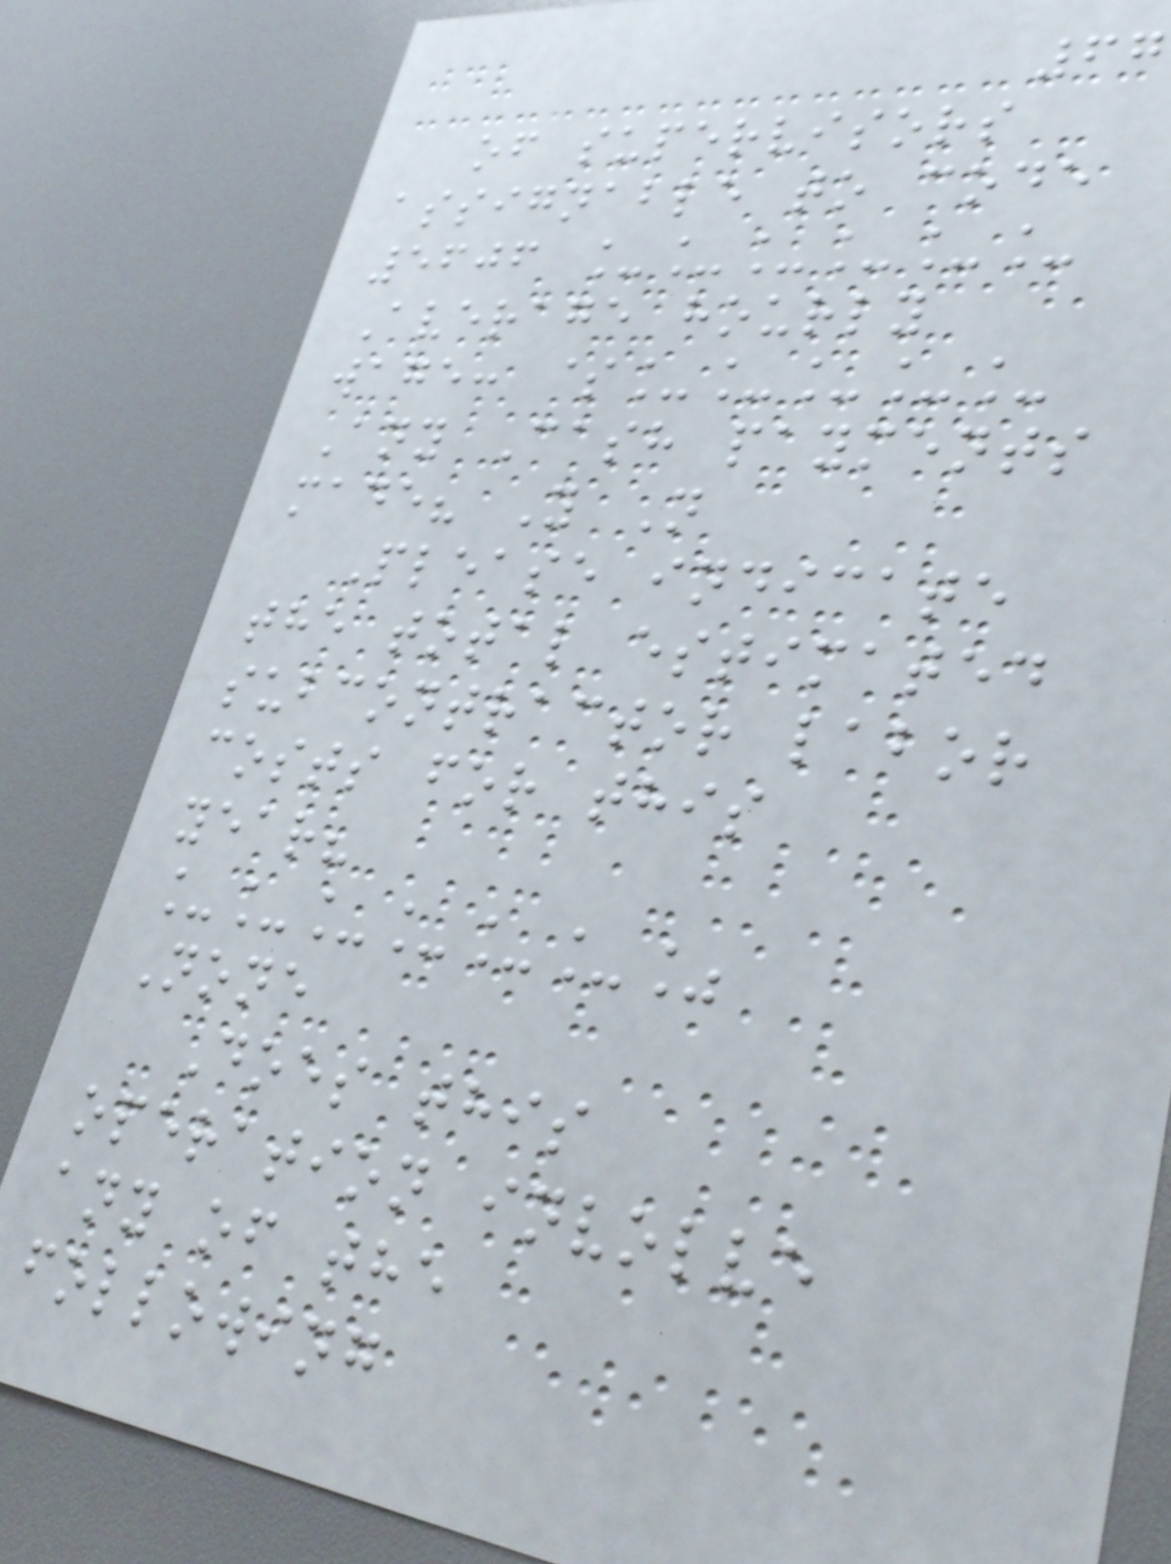67
of supervisors
assignable to code
5606 ______
Average hourly
wage: $_____
Any Cash payments
made? Y N
Please indicate
the total estimated
subcontractor labor
costs for this
year?
______%
None
Does this
operation involve
any of the
following
